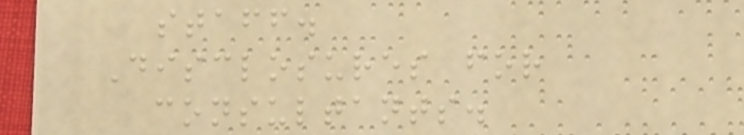staff.
Disclosures for
consultants.
